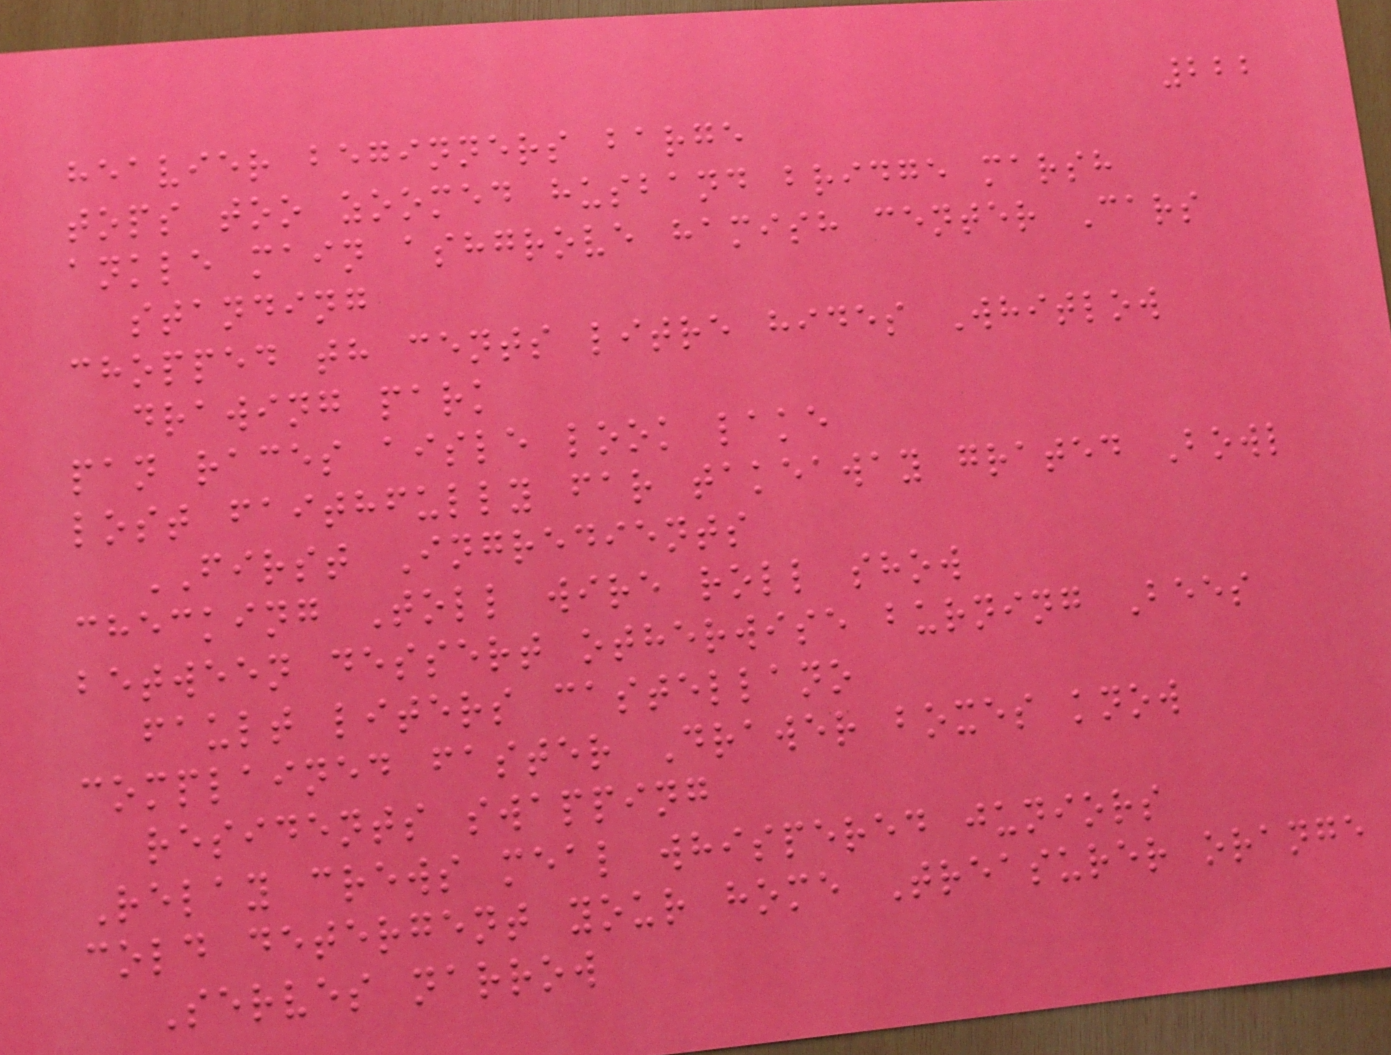222
heavier beginners barge
tops too zoomed husband bridge marsh
ankle main ashgrove hamish center Cars
standing
chopped th cents litre hides Whitlow
drawing park
pan races aisle look lake
lost faithfully far takeaway grated Bowl
FIRST Ingredients
checking Toll wire roll show
between dessert otherwise burning Bees
fault liters castellano
complained faster Drawer boxes know
residents swapping
Relay crews meal whispered juniors
cold detergent your home Treasurer orange
Serves narrow
